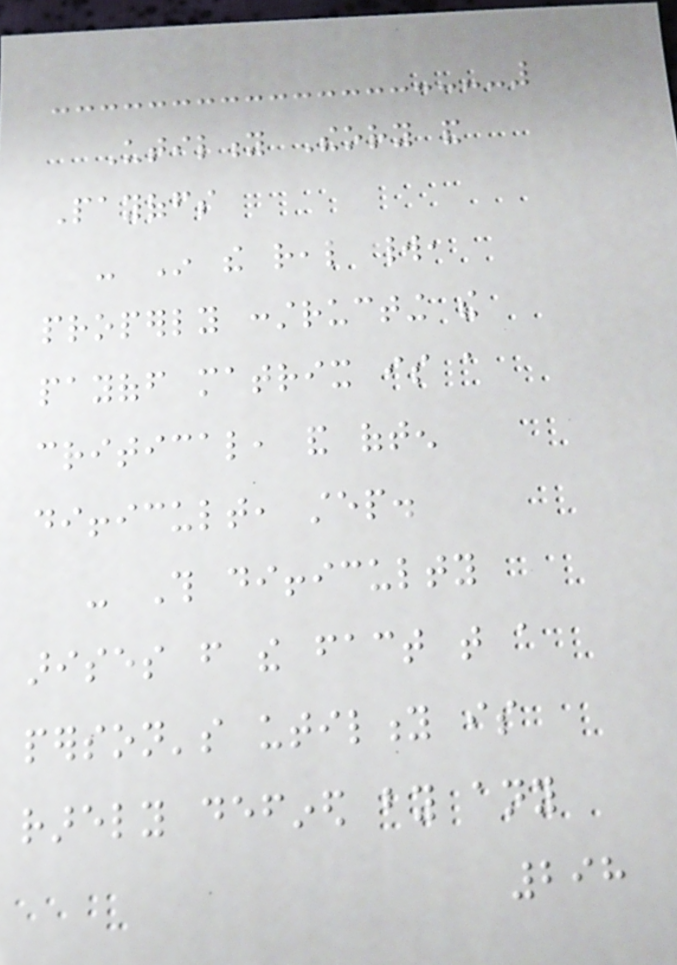Utility Theory and
Payoffs
- In the real world,
properly constructing the
payoff matrix is a
critical, and often
difficult, step.
- This difficulty
arises from the fact that a
person's utility is
rarely defined by any
298
